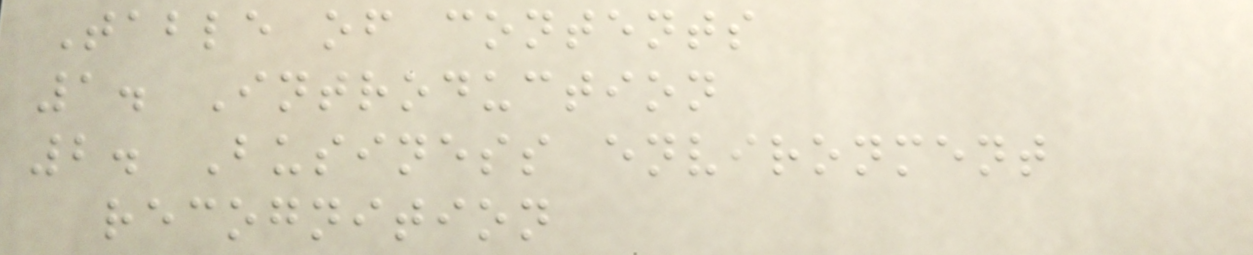Table of contents
1. Introduction
2. Business environment
recognition
